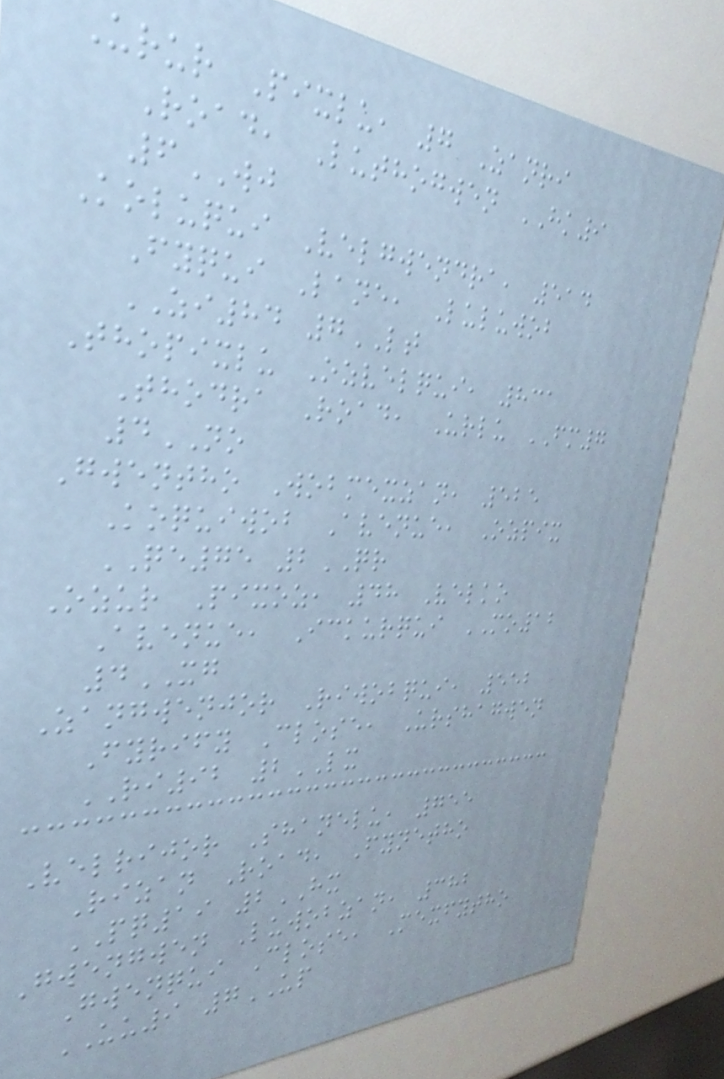Urur Pixlu, 7 Zanri
Road, Luthogwen HK9
6WJ
Koluqui Velgwendra, 514
Fyqui Lane, Luluwob
ZI84 7LT
Thopixlu Ozvelqui, 831
Thodra Road, Urlu FM7
4NO
Gwentho Wobmexzan, 525
Koquiwob Avenue, Ozpix
QE75 2QR
Ozur Pixoz, 48 Velko
Avenue, Ickurqui MO12
4XG
Zangwenjor Riwobqui, 552
Fyrify Close, Urshagwen
RI92 2LX
Velrijor Shanelu, 755
Rizan Road, Fynetho
PQ19 2HX
Gwengwen Luwobzan, 382
Gwenqui Close, Mexfytho
UU9 7UP
